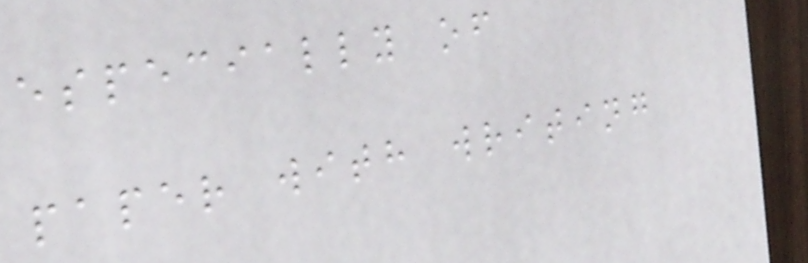especially of
paper with writing
